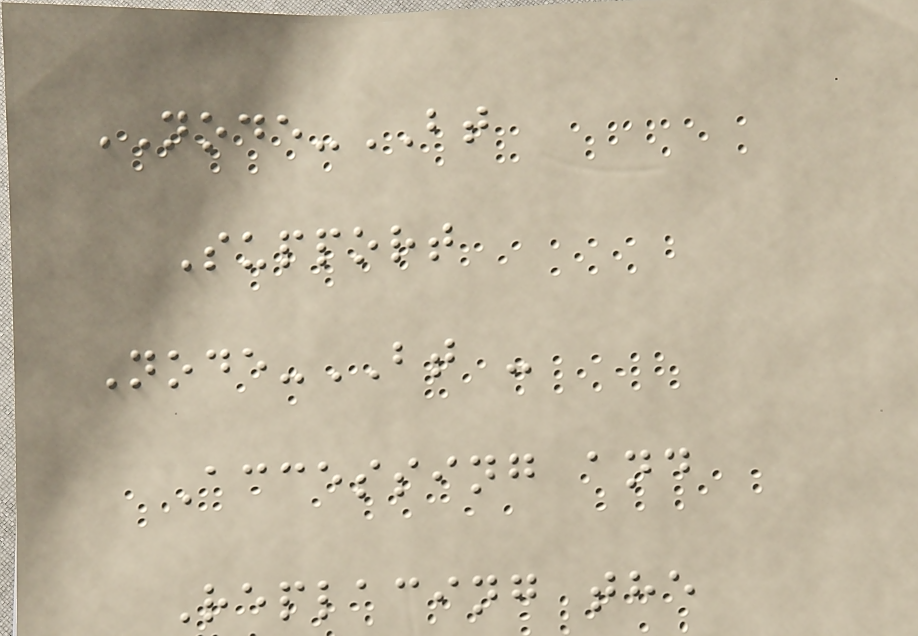NODE-BT
Support
Node-BT -
Accessing and
Replacing the
